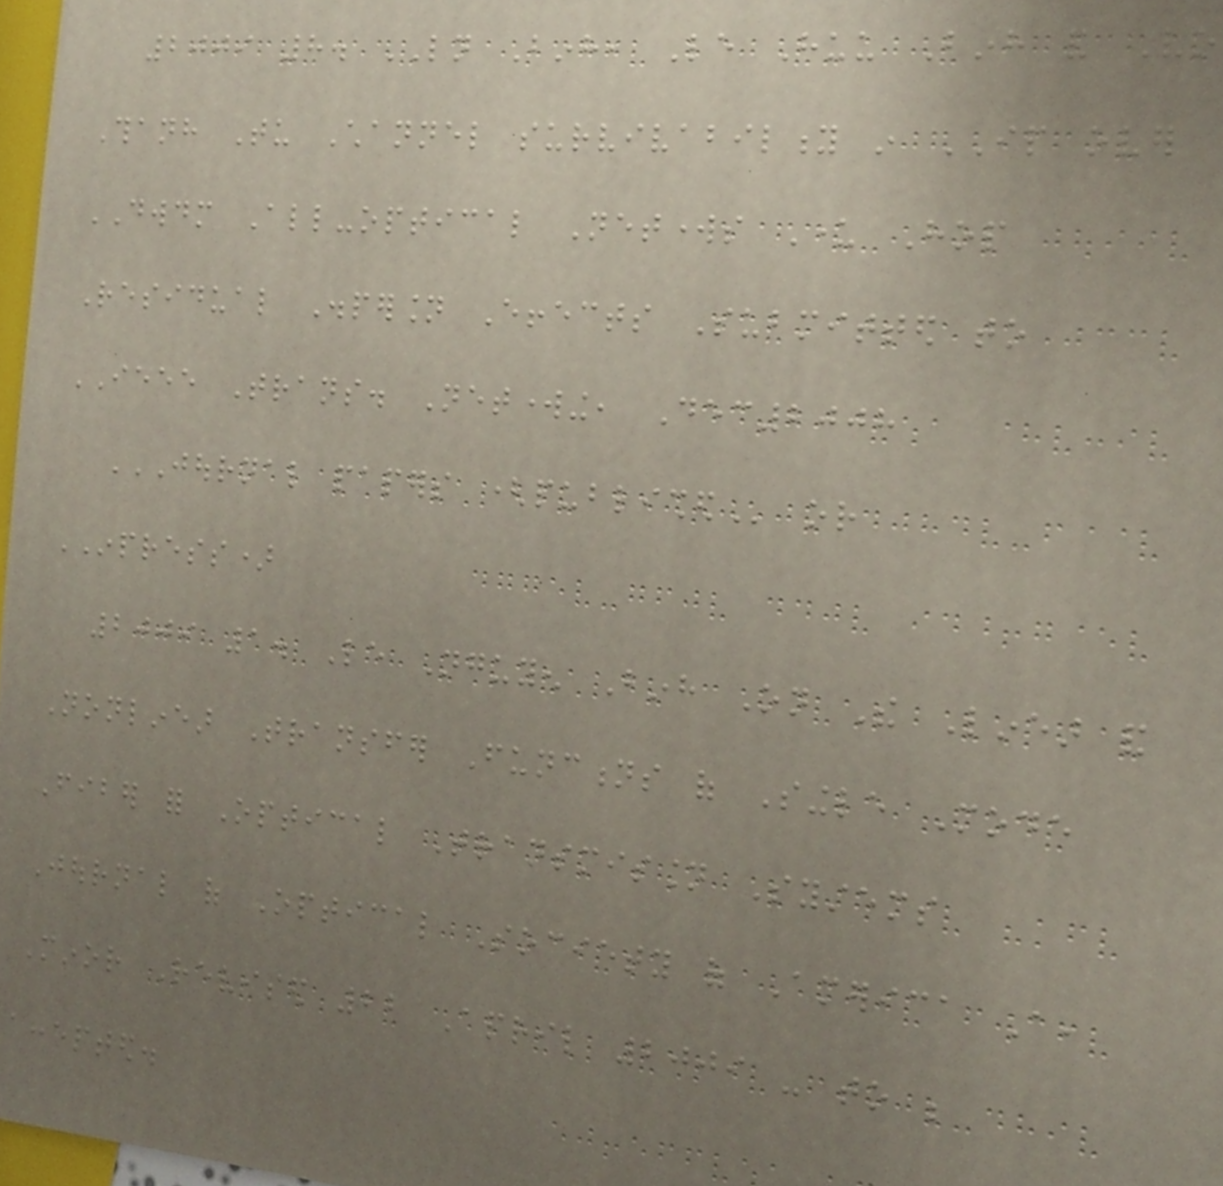2009 8. LN Binh, Le Huu Binh and Vo
Thanh Tu Channel survivability in IP over
DWDM All-optical Networks Under Hop
Residual Dispersion Effects Submitted to
IEEE Trans. Networking, Dec2008
JOURNAL PAPERS (PUBLISHED or
INPRESS)
2009 1. Le Nguyen Binh On The Linear and
Nonlinear Transfer Functions of Single Mode
Fiber for Optical Transmission Systems
Journal of Optical Society of America A,
Minor Revised 22 April 2009 - to be
accepted.
